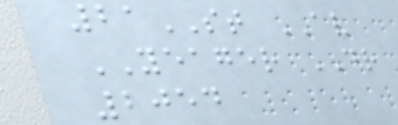21ST AV
YEAGER DR
2054
